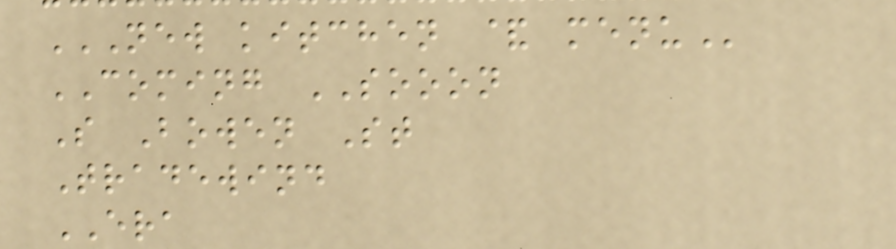NEW KITCHEN & MENU
COMING SOOON
S Bowen St
Tradewind
ERA
